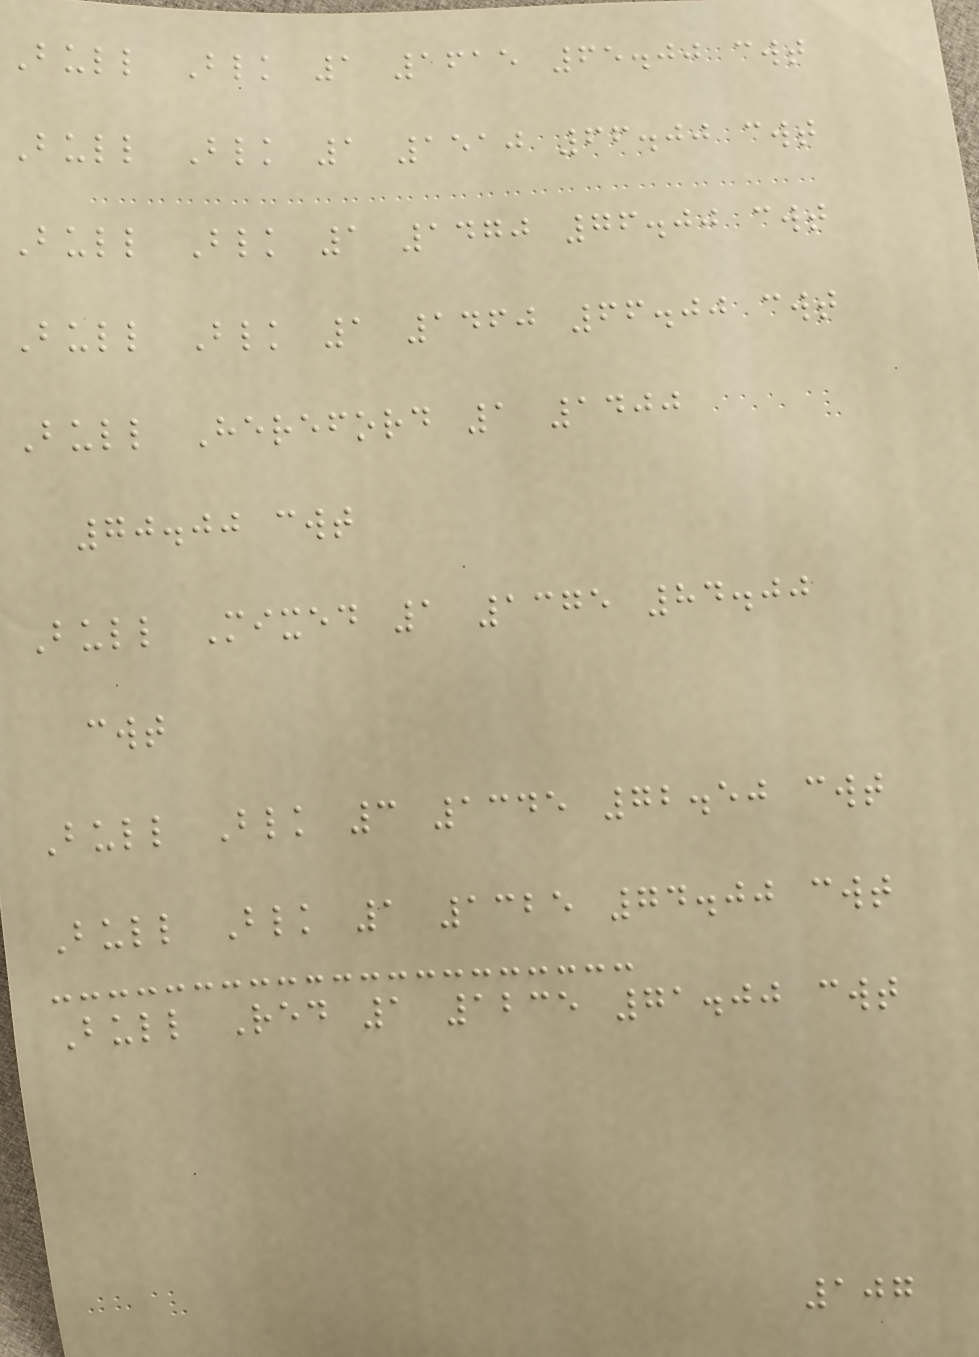Bull Blk 1 1615 65.00 cwt
Bull Blk 1 1510 66.00 cwt
Bull Blk 1 1470 76.00 cwt
Bull Blk 1 1460 66.00 cwt
Bull Hereford 1 1400
70.00 cwt
Bull Mixed 1 1375 84.00
cwt
Bull Blk 3 1345 72.50 cwt
Bull Blk 1 1325 74.00 cwt
Bull Red 1 1235 71.00 cwt
107
